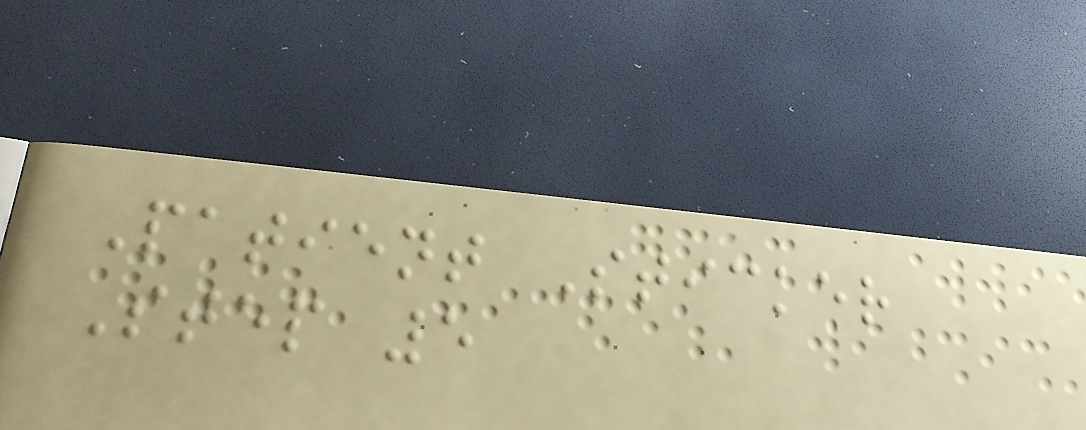Patient Sticker
Step 5
